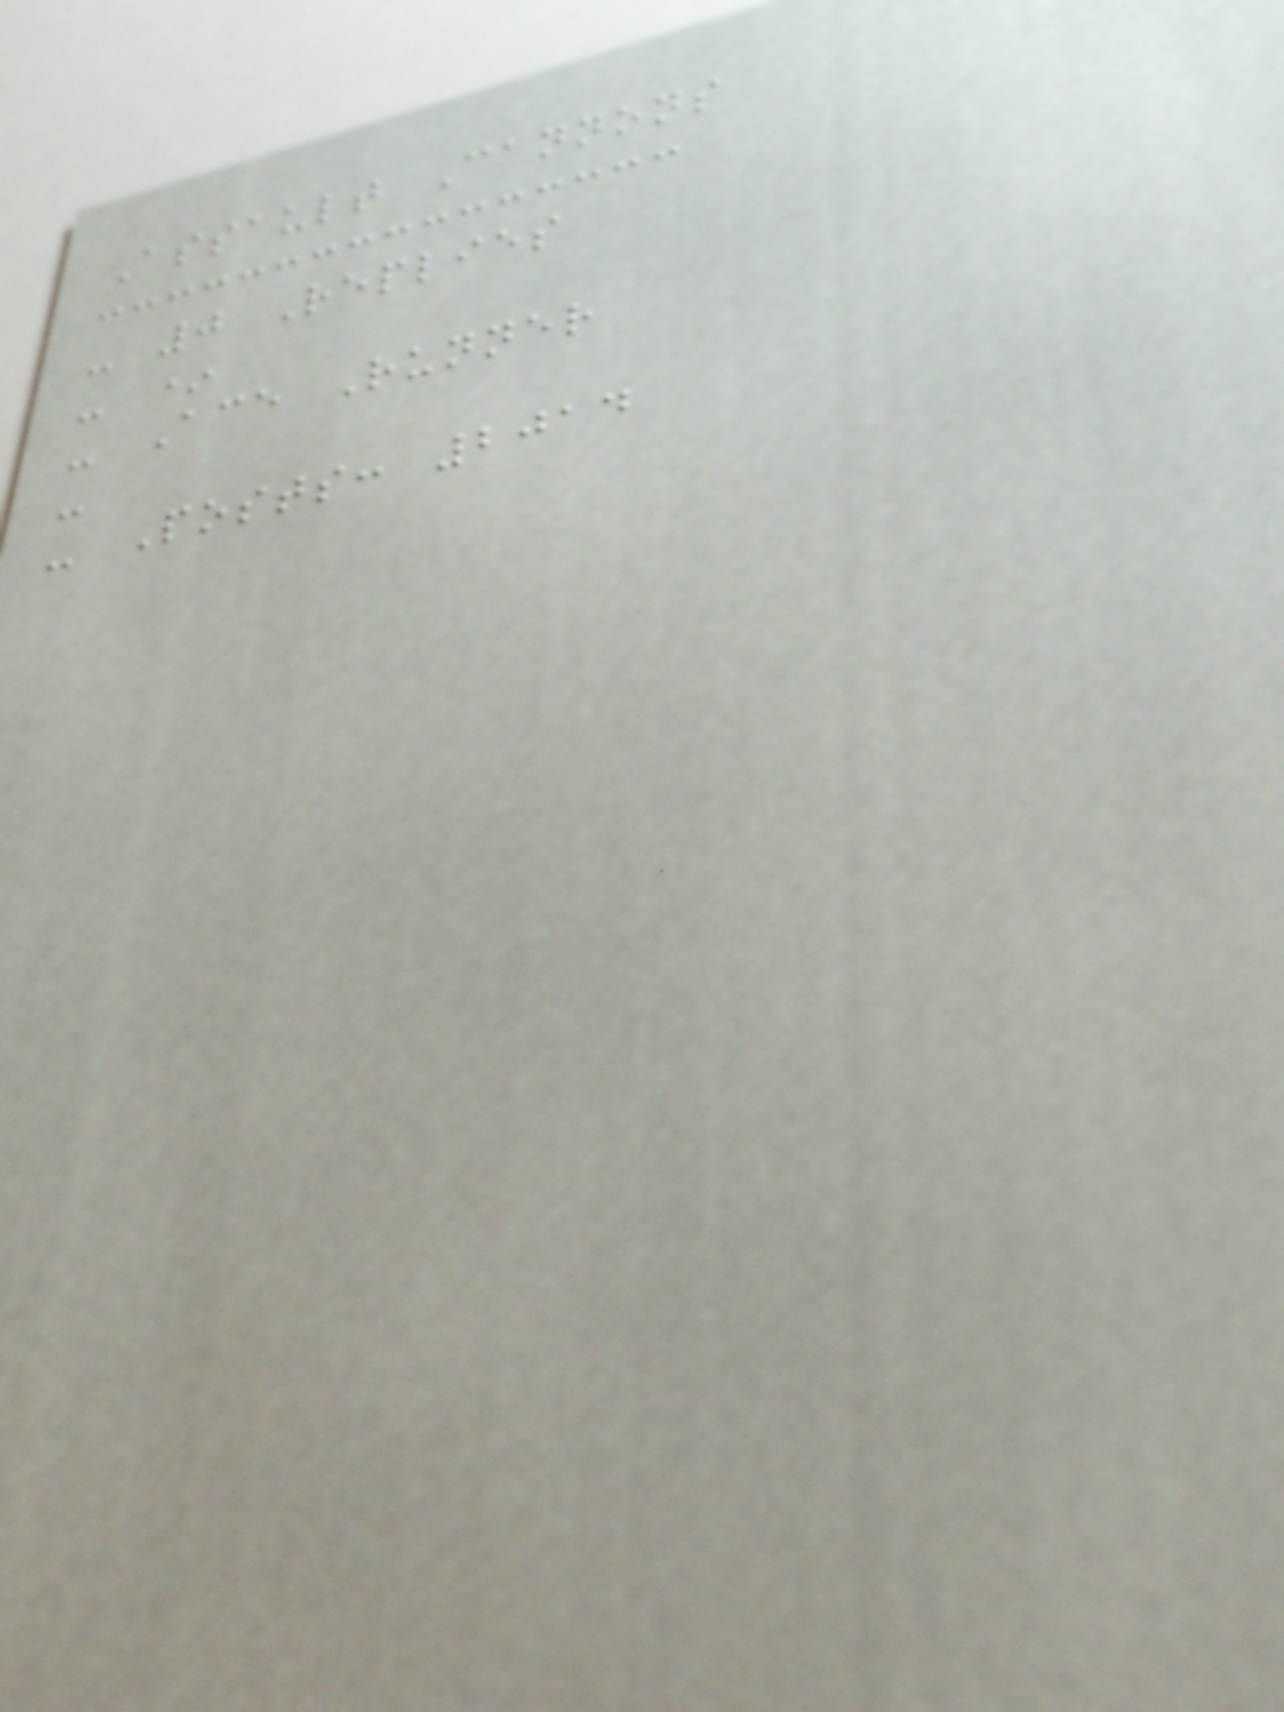Assault Cannons
- 0 Replies
- *
- Ace Runner
-
- Posts: 2014
